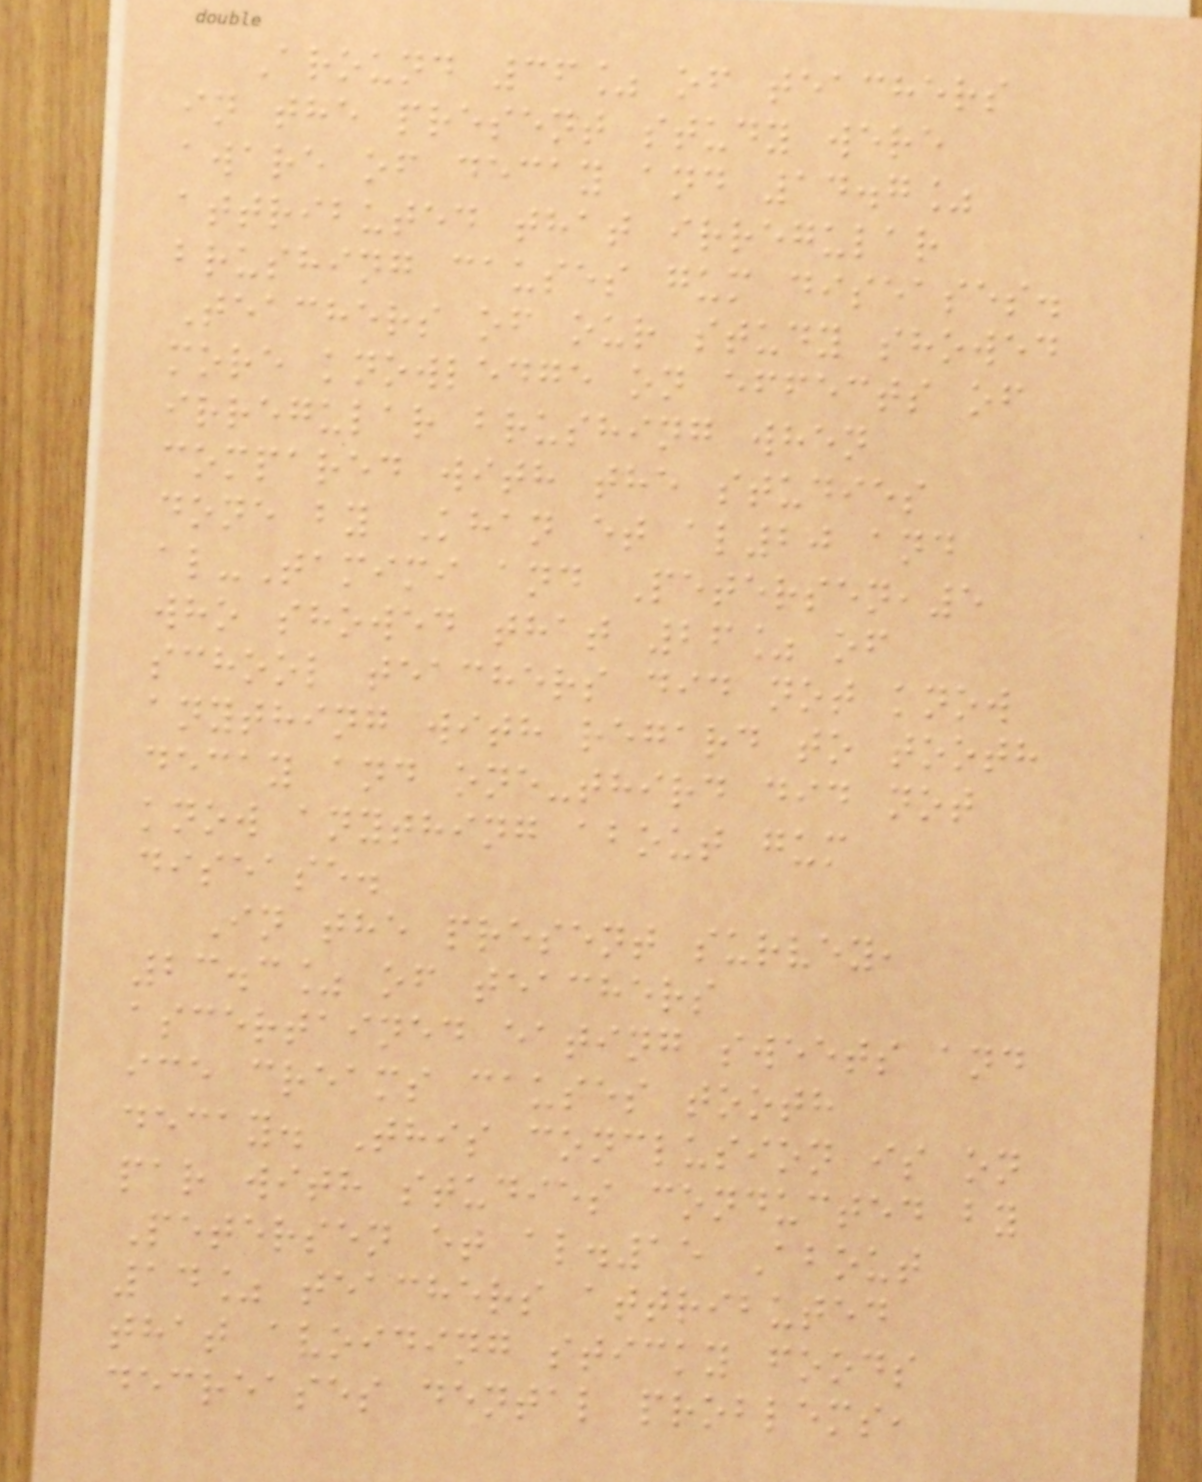Around 36% of teachers
in the present study were
aware of decay and 14.7%
attributed that irregular
brushing causes gum diseases.
Teachers of our study showed
more knowledge on effects of
irregular brushing when
compared with the studies
done by Khan et al20 and
al-Tamimi and Petersen,5
who showed that 26% of
school teachers did not know
anything with regard to tooth
decay and one-third did not
know anything about gum
disease.
In the present survey,
23.3% of teachers
ascertained eating sweets and
ice creams causes tooth
decay. This conclusion is on
par with studies conducted by
Petersen et al.15 About
14% teachers attributed
that avoiding sticky foods
decreases dental problems,
